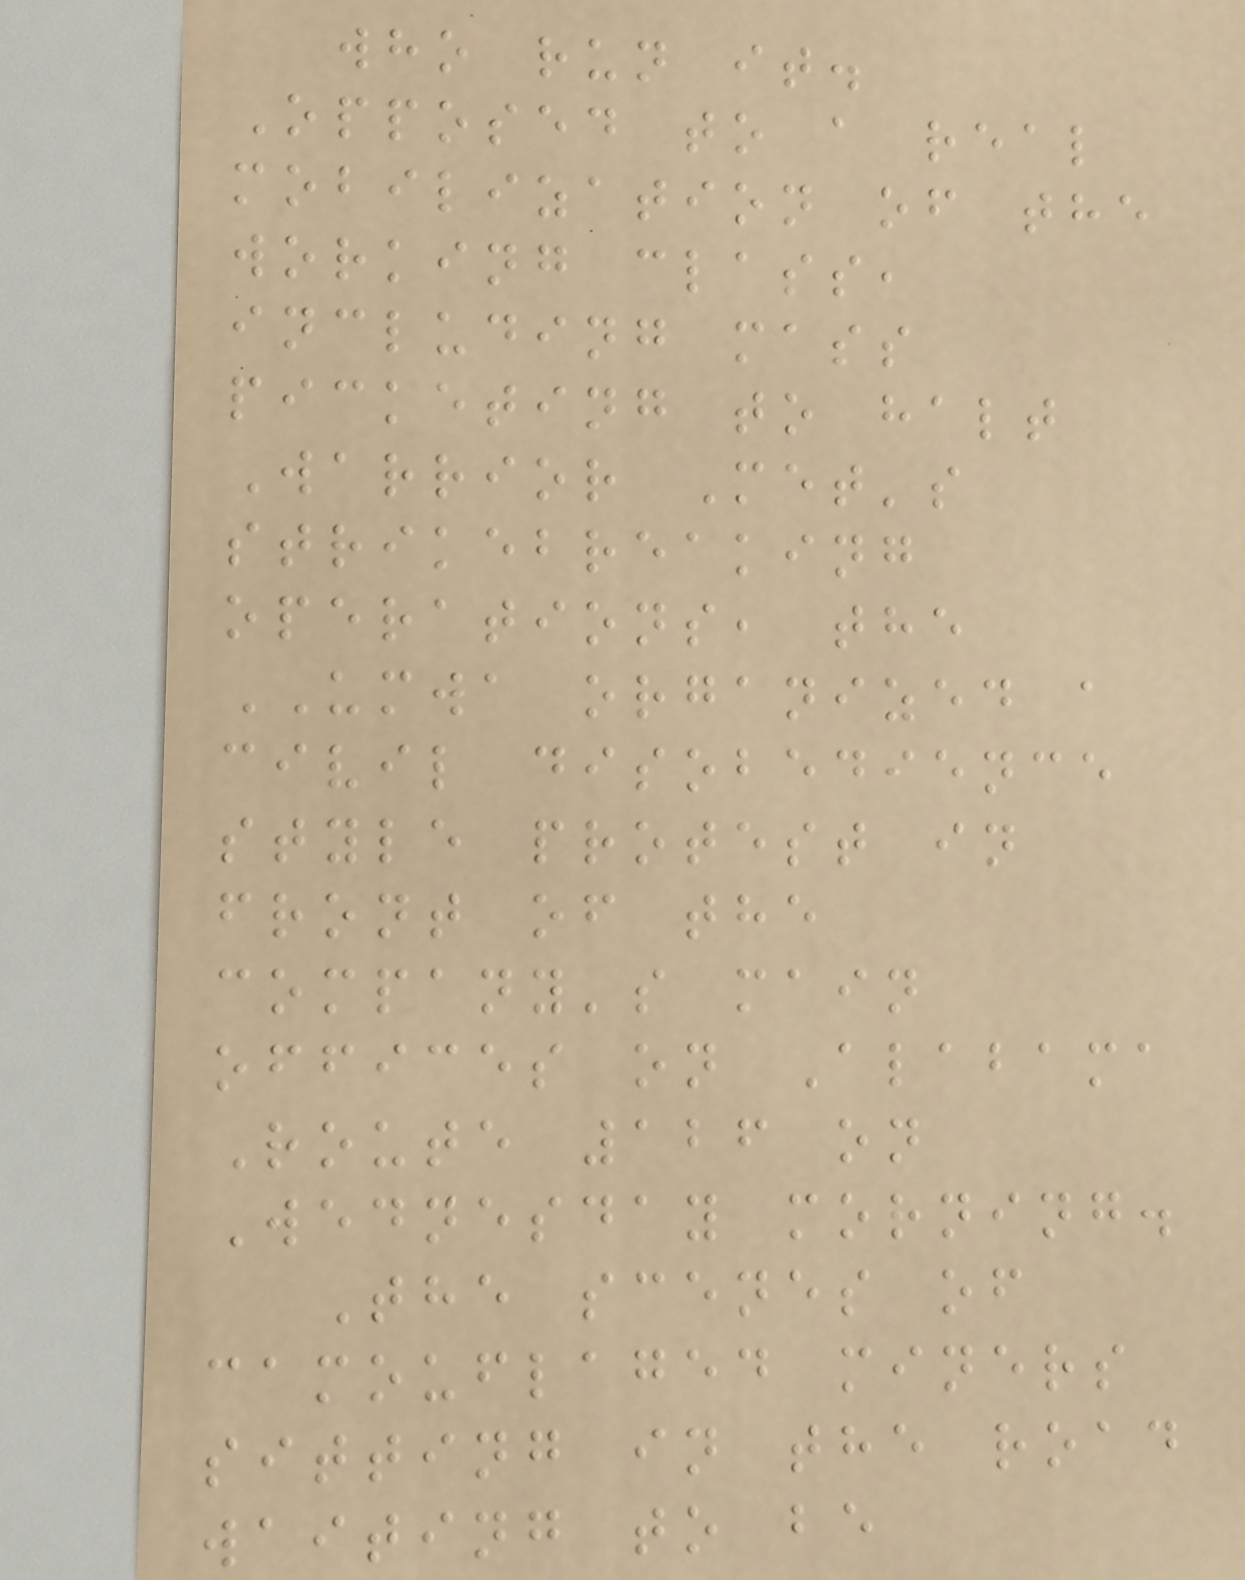who run it.
Opposed to a real
mobilization of the
working class,
including mass
picketing to halt
Warrior Met's
strikebreaking
operations, the
UMWA organized a
civil disobedience
style protest in
front of the
company's main
offices on Alabama
Route 126 on
Wednesday morning.
The scenes of
camouflaged miners
sitting in the road
waiting to be
